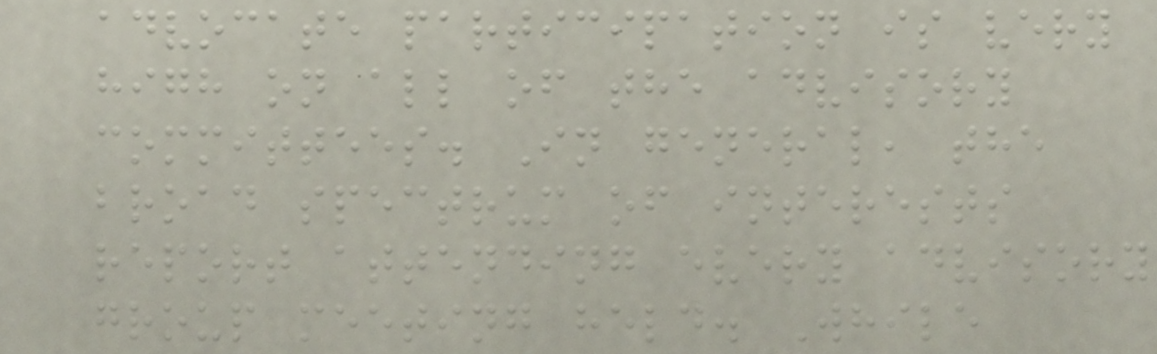advocate participation is very
high on all of the advisory
committees. In general, the
broad spectrum of interests
report attending every advisory
group meeting held. While
